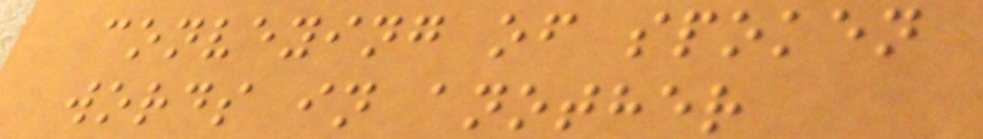conveying of spoken
words in another
